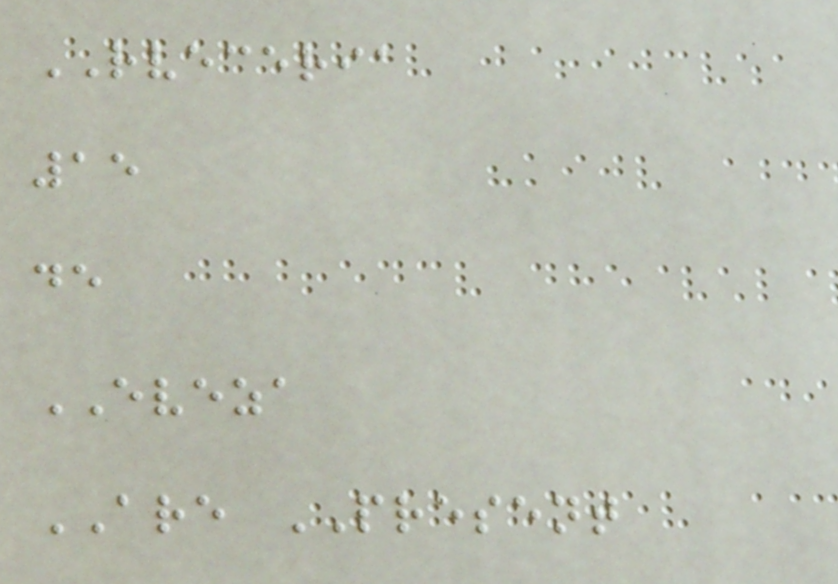RVECERIA
15
de
EVEZA
ARE PRESENT
